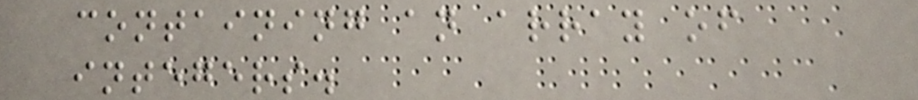containing an array of
integers.
